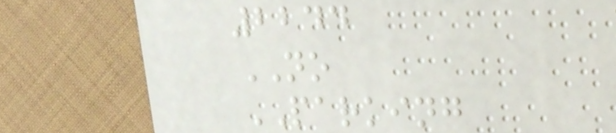2244
NO
PARKING
